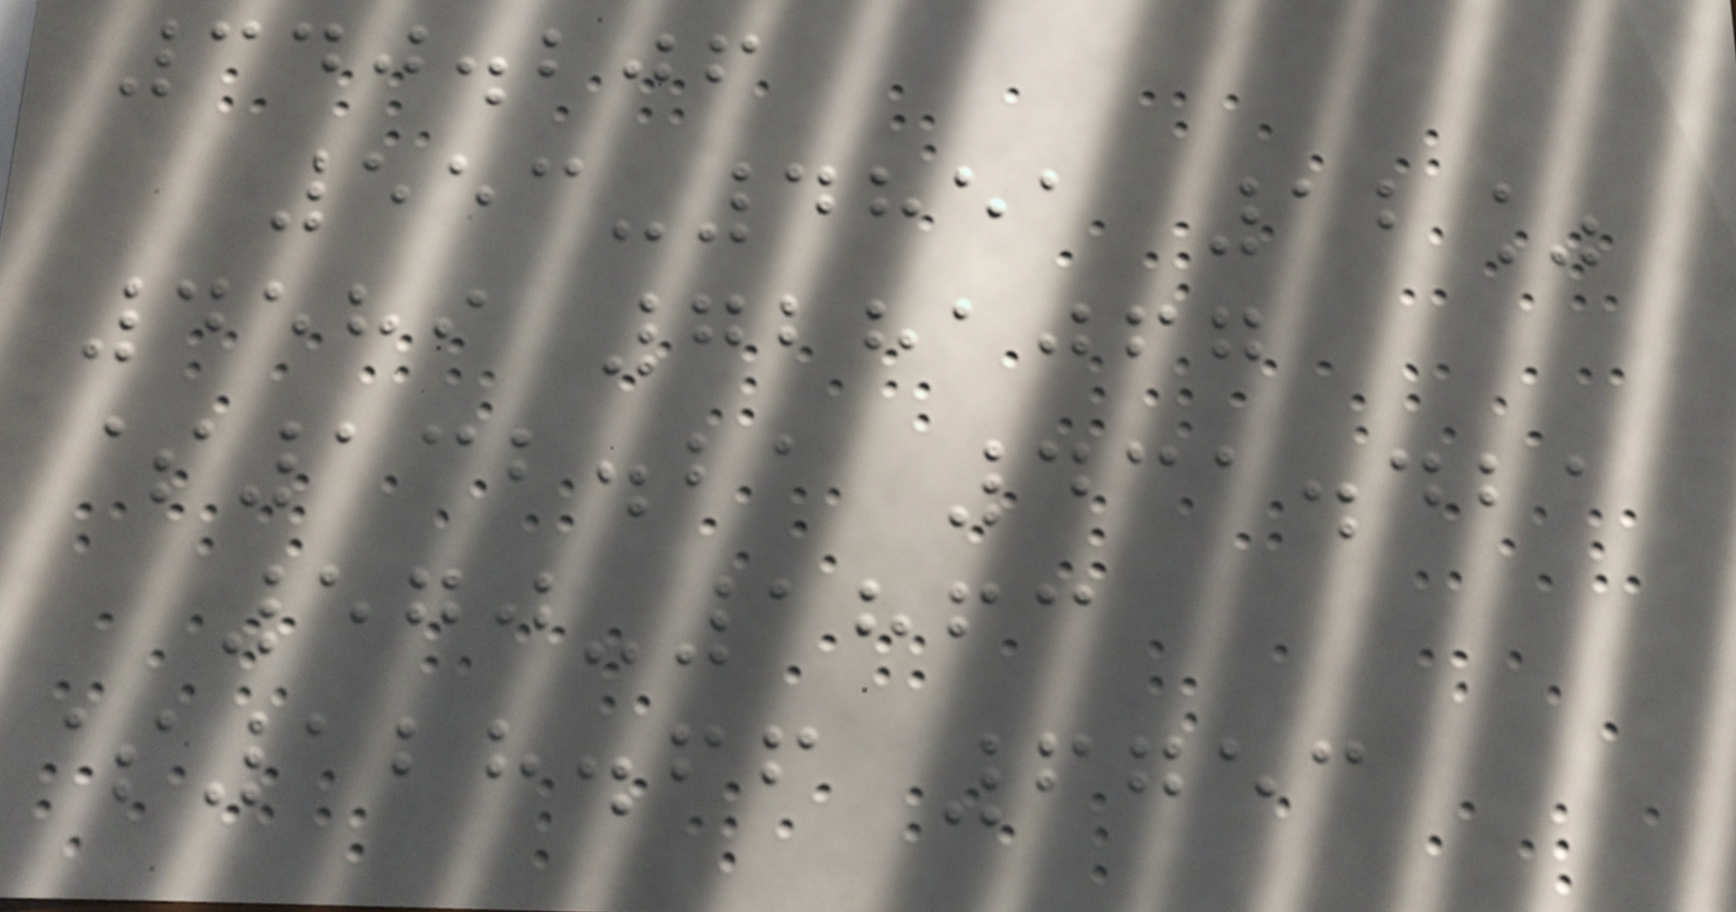340.206
553-4851 12%
4589 7281067
$132.21 431.421
570-1863
$128.66 6753
